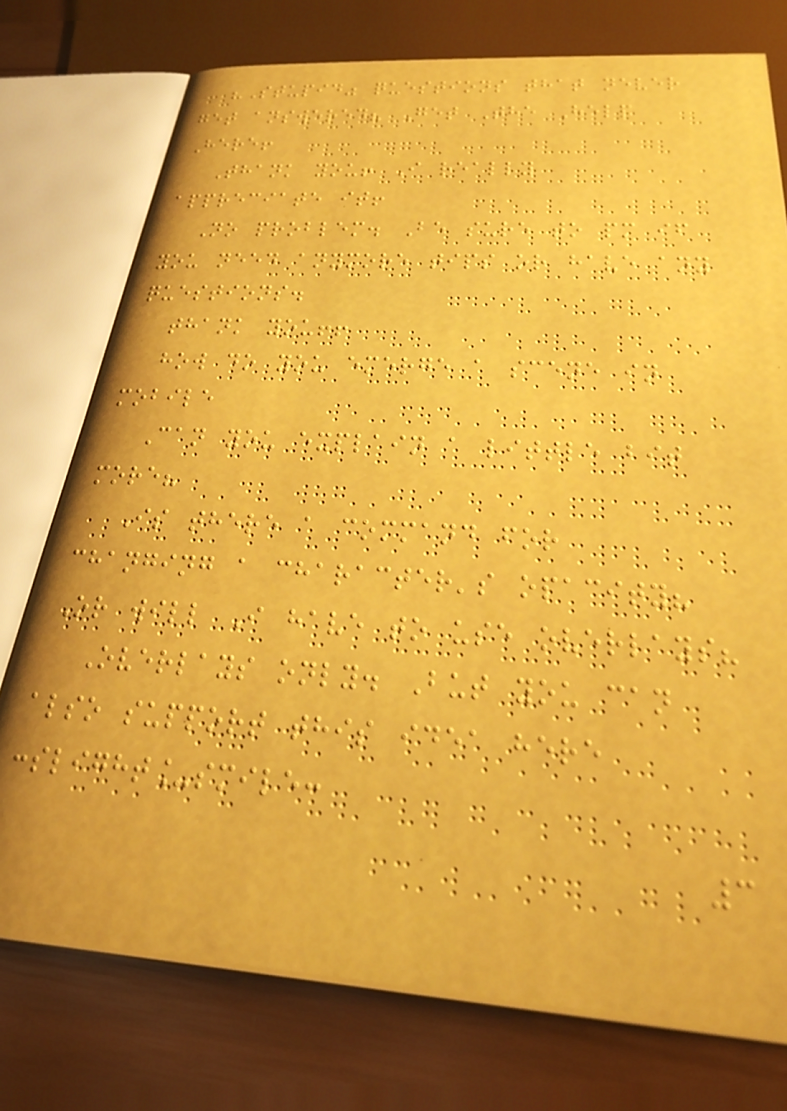"Stupid" questions that never
get answered? Get The Help
Here!
Thank you! I really
appreciate it!
No problem. Be sure to pm if
you need anymore tips or have any
questions.
thank you!!
how do you emerge a scene in
mobile
Can you explain a little bit
more?
Is there a command for
changing a character's opacity?
Or will I have to use overlays?
Overlays only. But you can
also support this idea here
:slight_smile:
3
